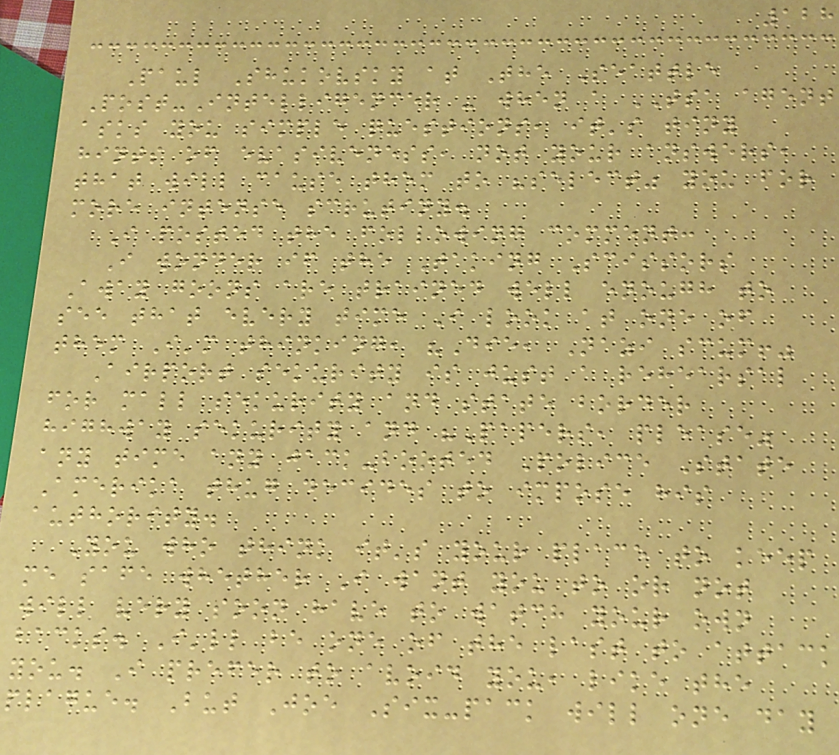128
Paul Shukovsky at The Seattle
Post-Intelligencer - when a TSA agent
asks you simple questions, it's tiny
hints of evasiveness, not your answers,
that will cause them to "select" you for
more intense scrutiny.
I posted the following comment:
I wonder if the Taking Scissors
Away goons are trained well enough to
see that every time I look at one of
them I'm thinking, "Die, Nazi scum!"
Airport sekurity is just a rehearsal
for mall sekurity and state border
highway sekurity and "Papers, please"
any time any jack-booted Police State
Amerika thug decides to impose his
authority.
You who think it's your place to keep
me safe whether I want you to or not
will very soon have to watch your own
backs. I'll be one of the last to attack
you. I prefer to avoid you, like the
plague. But Joe Six-pack will one day
